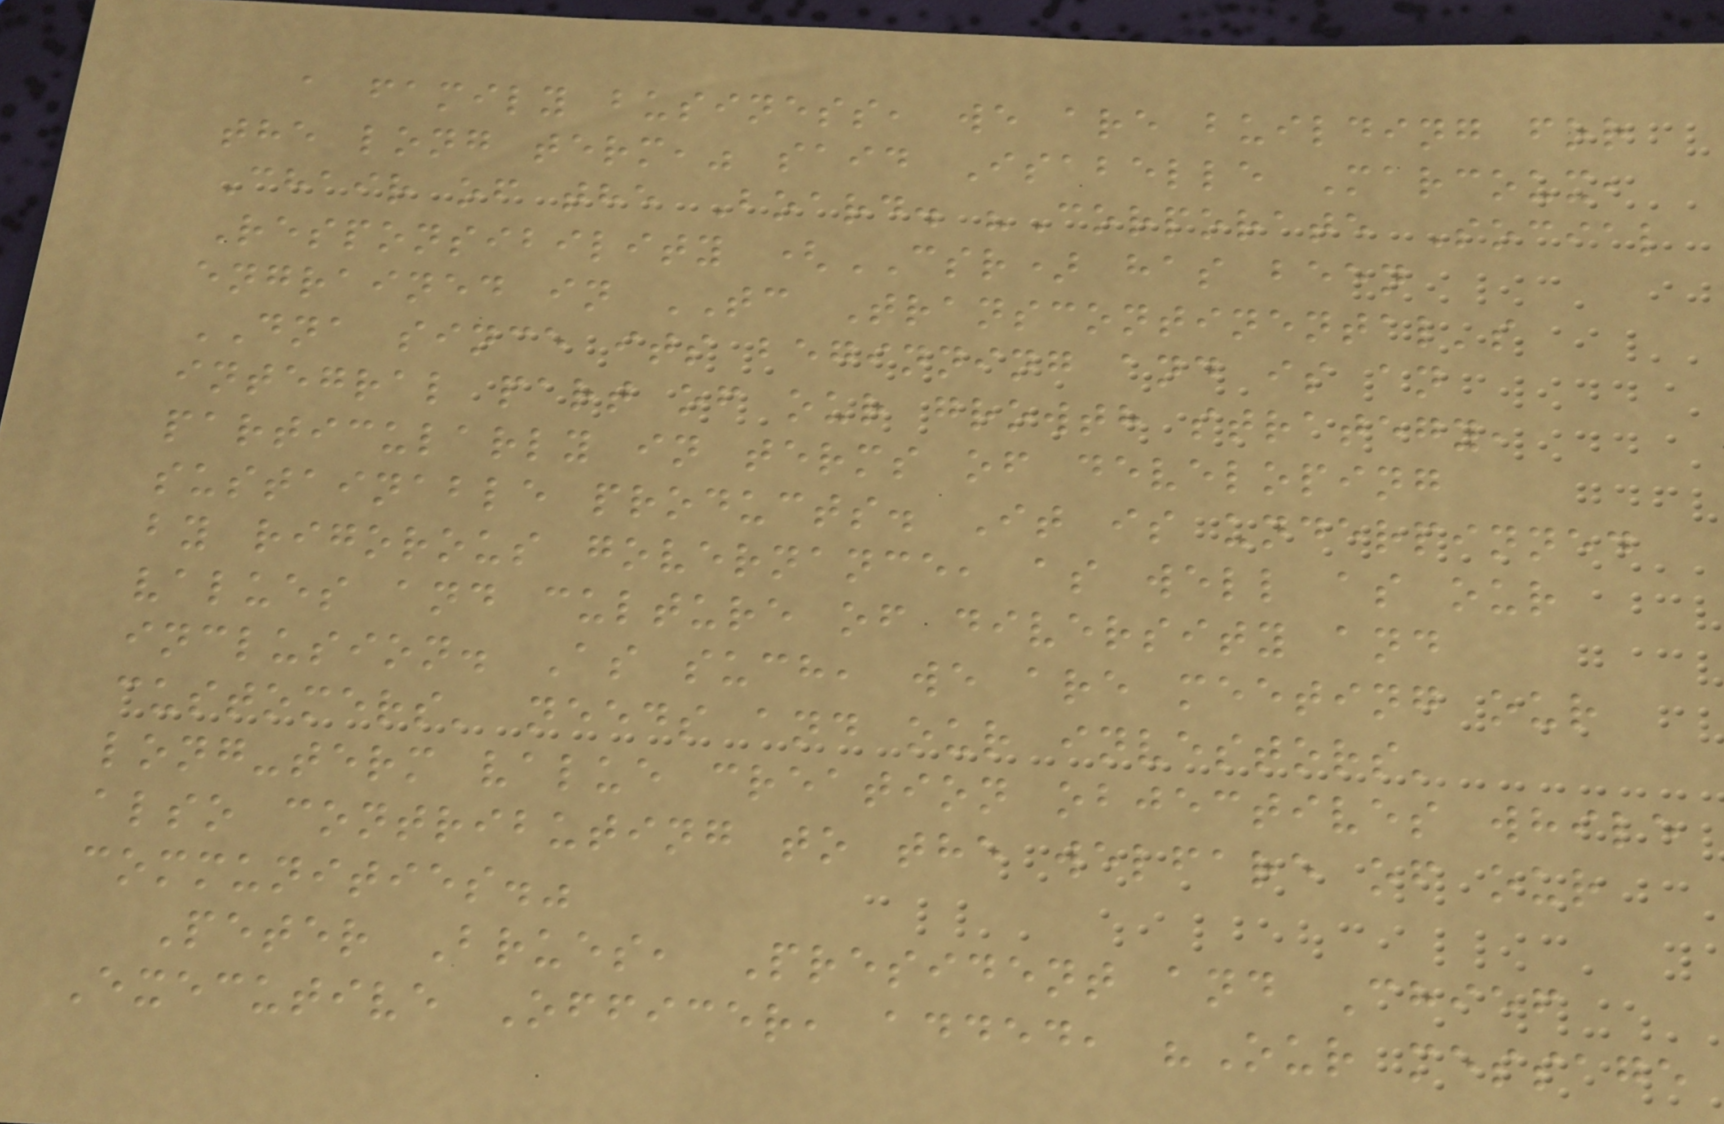a family business, we are building for
the long term," said Isabelle Marcoux,
Chair of the Board. "Corporate Social
Responsibility (CSR) has been
engrained in TC Transcontinental's
DNA since its beginning and is an
integral part of our growth strategy,
particularly in terms of developing
sustainable products. It is underpinned
by rigorous governance, as well as our
values and culture of diversity and
inclusion. As such, we are meeting our
customers' needs and our investors'
long-term value creation objectives while
also contributing to the welfare of our
communities."
Peter Brues, President and Chief
Executive Officer, added, "Our message
